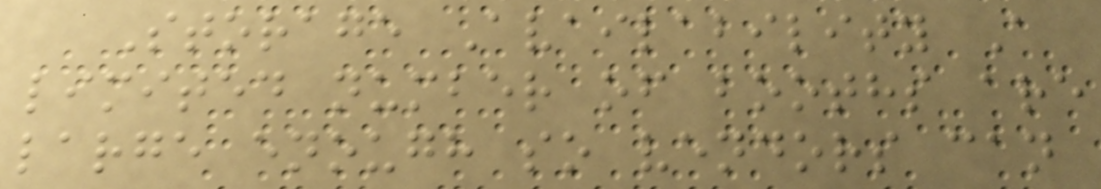Storage Availability A
limited number of booths are
large enough so vendors can
